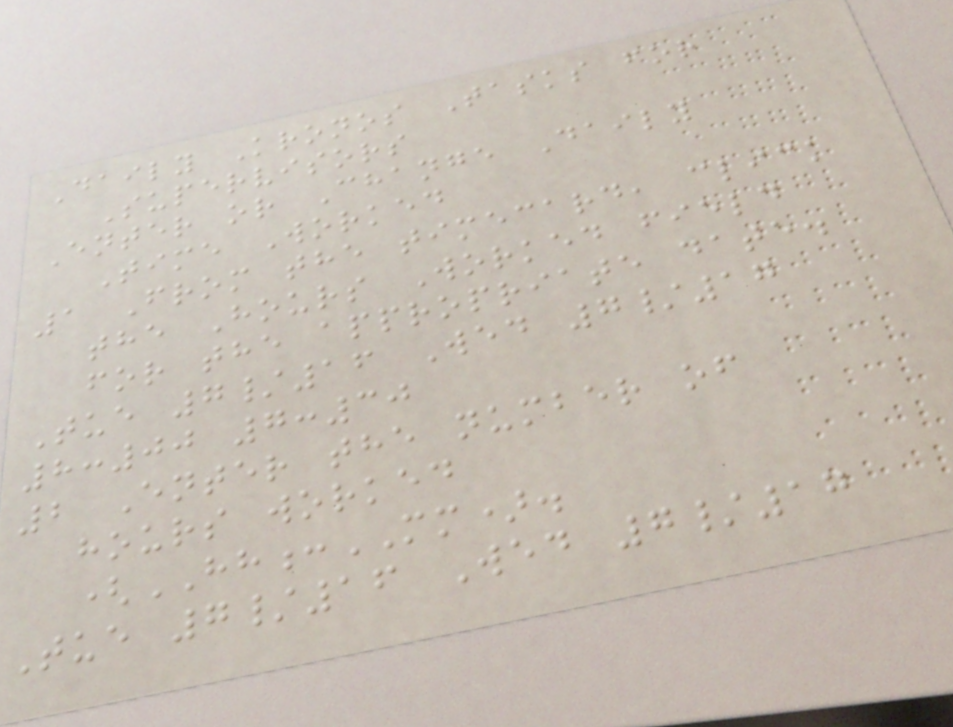Daily Kronos Tasks for
Supervisors
Enter or Change Daily
Time Worked
1 From the timecard, click
the Hours Worked field
for the appropriate date.
Tue 7/16 Wed 7/17
8:00 7:30
2 Enter the number of
hours worked
(HH:MM).
Tue 7/16 Wed 7/17
